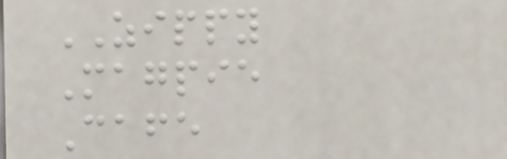ZIPPY
Magpie
Cafe
